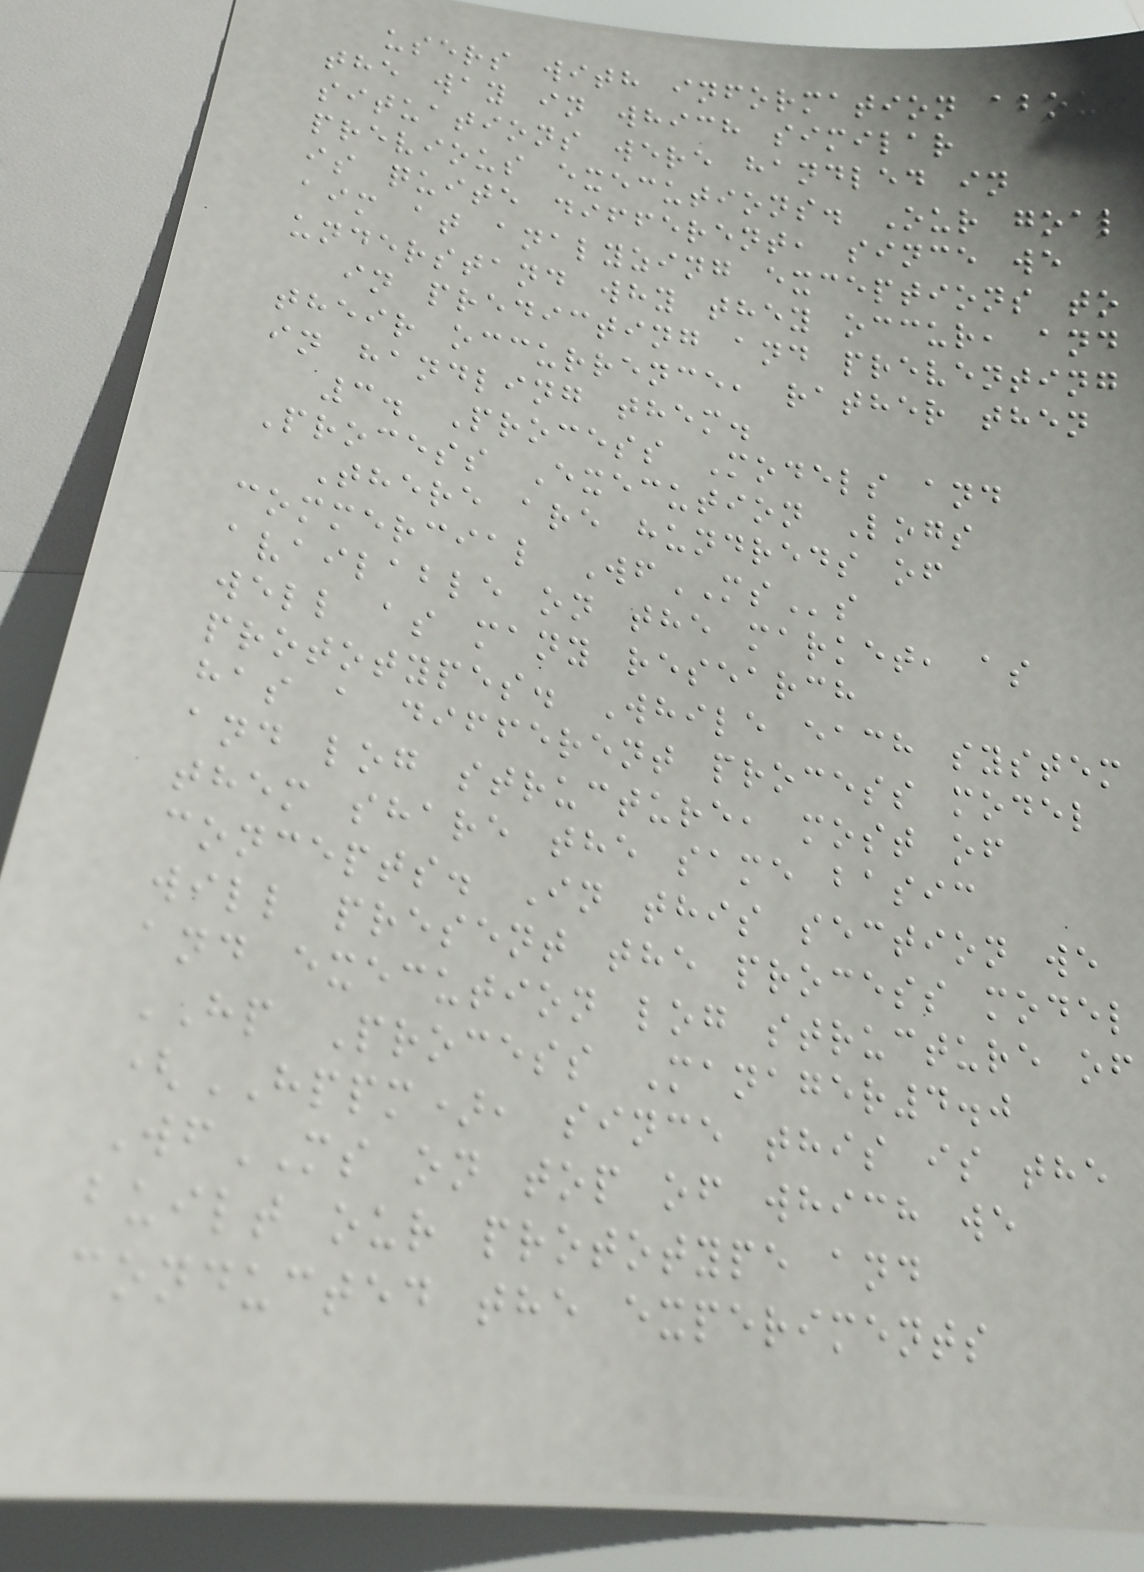users with information about
the way in which similar
situations were handled in
previous executions. Our goal
is quite different, since we
aim at analyzing exceptions to
understand why they occur, and
in predicting and preventing
their occurrence, rather then
in handling them.
3. Process Models and
Process Execution Logs
There are hundreds of
commercial WfMSs
available on the market, as
well as many research
prototypes. While each system
has a different process model
and log structure, most of
them share the same basic
concepts. In this section we
will present the process model
and execution log structure of
HP Process Manager4.0
(HPPM), since this is the
WfMS on top of which we
built our prototype and
conducted the experiments
